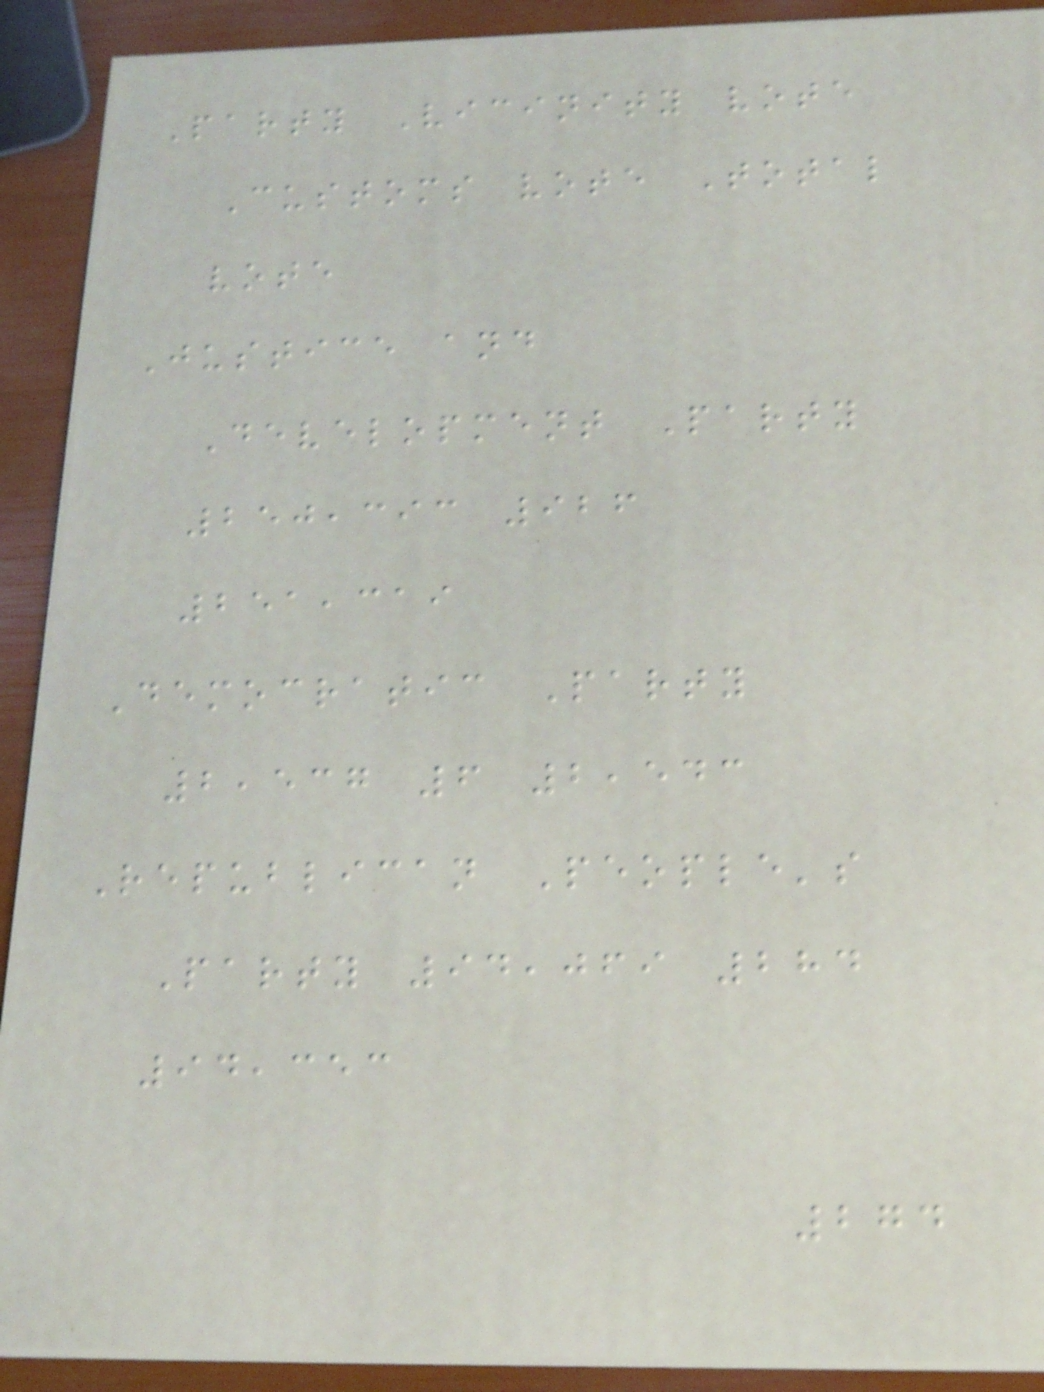Party Vicinity vote
Customs vote Total
vote
Justice and
Development Party
250,393 926
251,319
Democratic Party
2,537 6 2,543
Republican People's
Party 94,069 284
94,353
274
